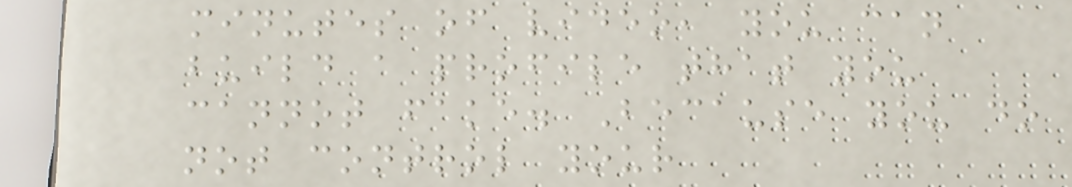minutes of video, you can
build a profile that you
cannot fake. Because you do
not control your
